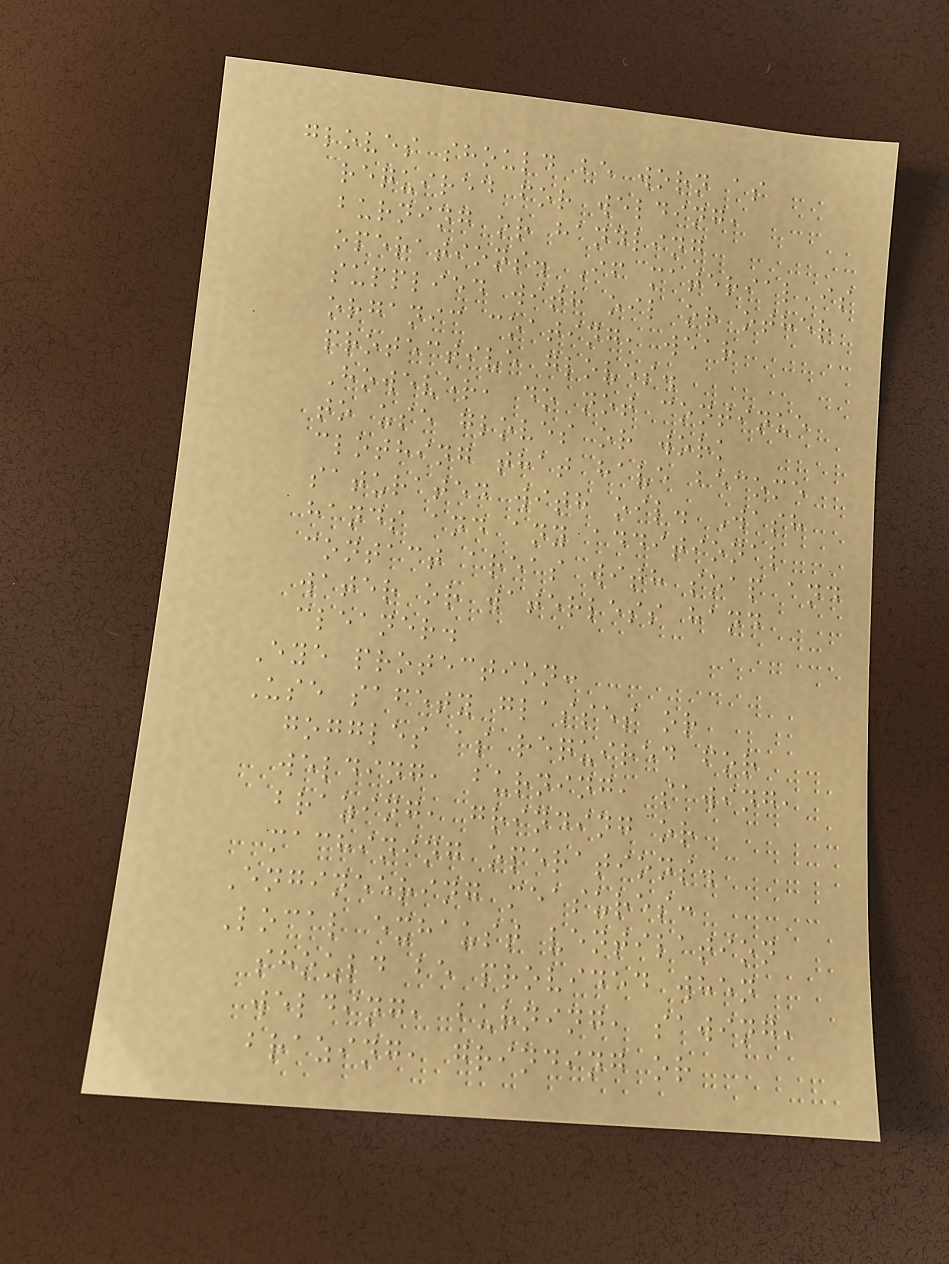gloves should be worn as
required for welding,
burning or handling
operations. If material is
supplied with oil or other
organic coating, wear
protective gloves.
However, do not continue
to use gloves or work
clothing that have become
saturated with oil. Wash
hands and any additional
contact areas with soap and
water or waterless hand
cleaner.
Eye protection:
Use safety glasses or
goggles as required for
welding, burning, sawing,
brazing, grinding or
machining operations.
Engineering measures:
Local exhaust ventilation
should be provided when
welding, burning, sawing,
brazing, grinding or
